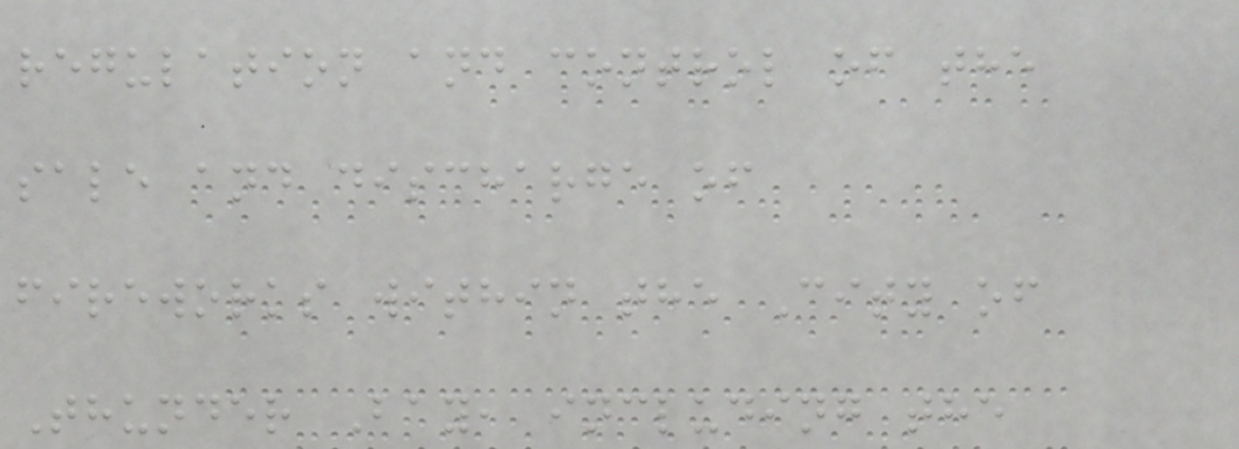regulation and control of the
sale and discharge of
fireworks within the City of
Thunder Bay, including the
